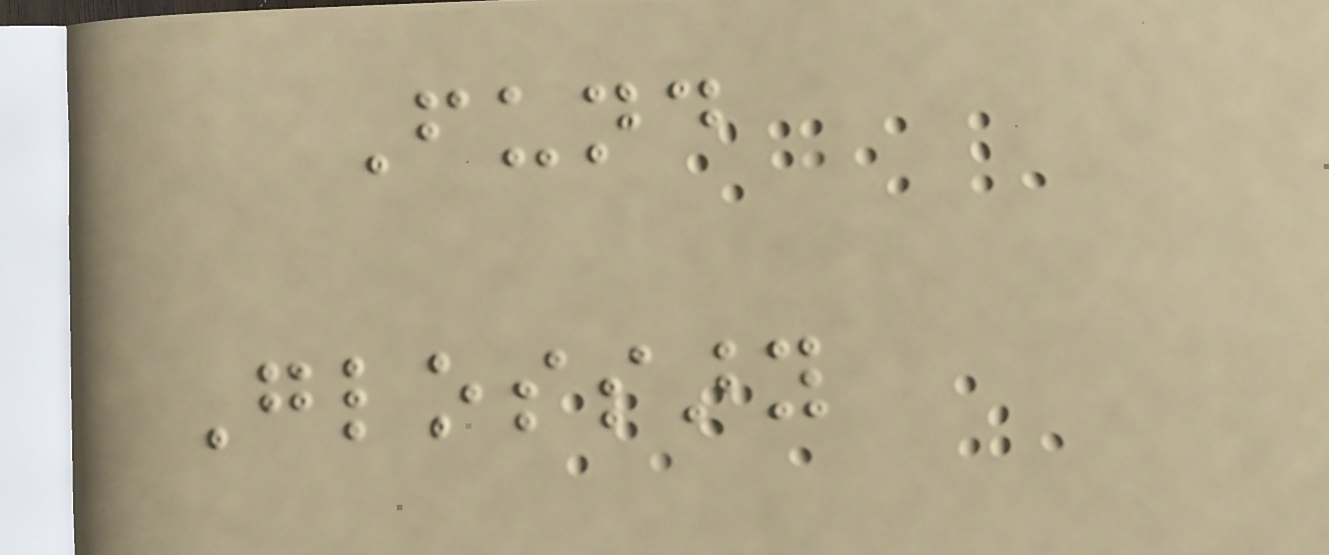Fund
Glossary
